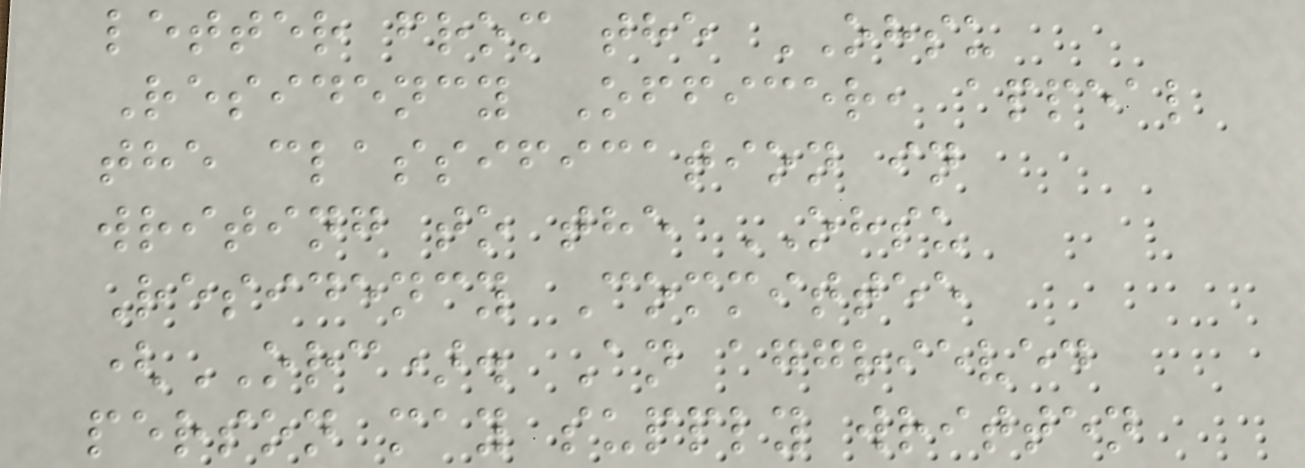letter from the OHSU
Residency Officer, appeal
the classification in
writing to the OHSU
Residency Committee
(ORC). An aggrieved
person may supply written
